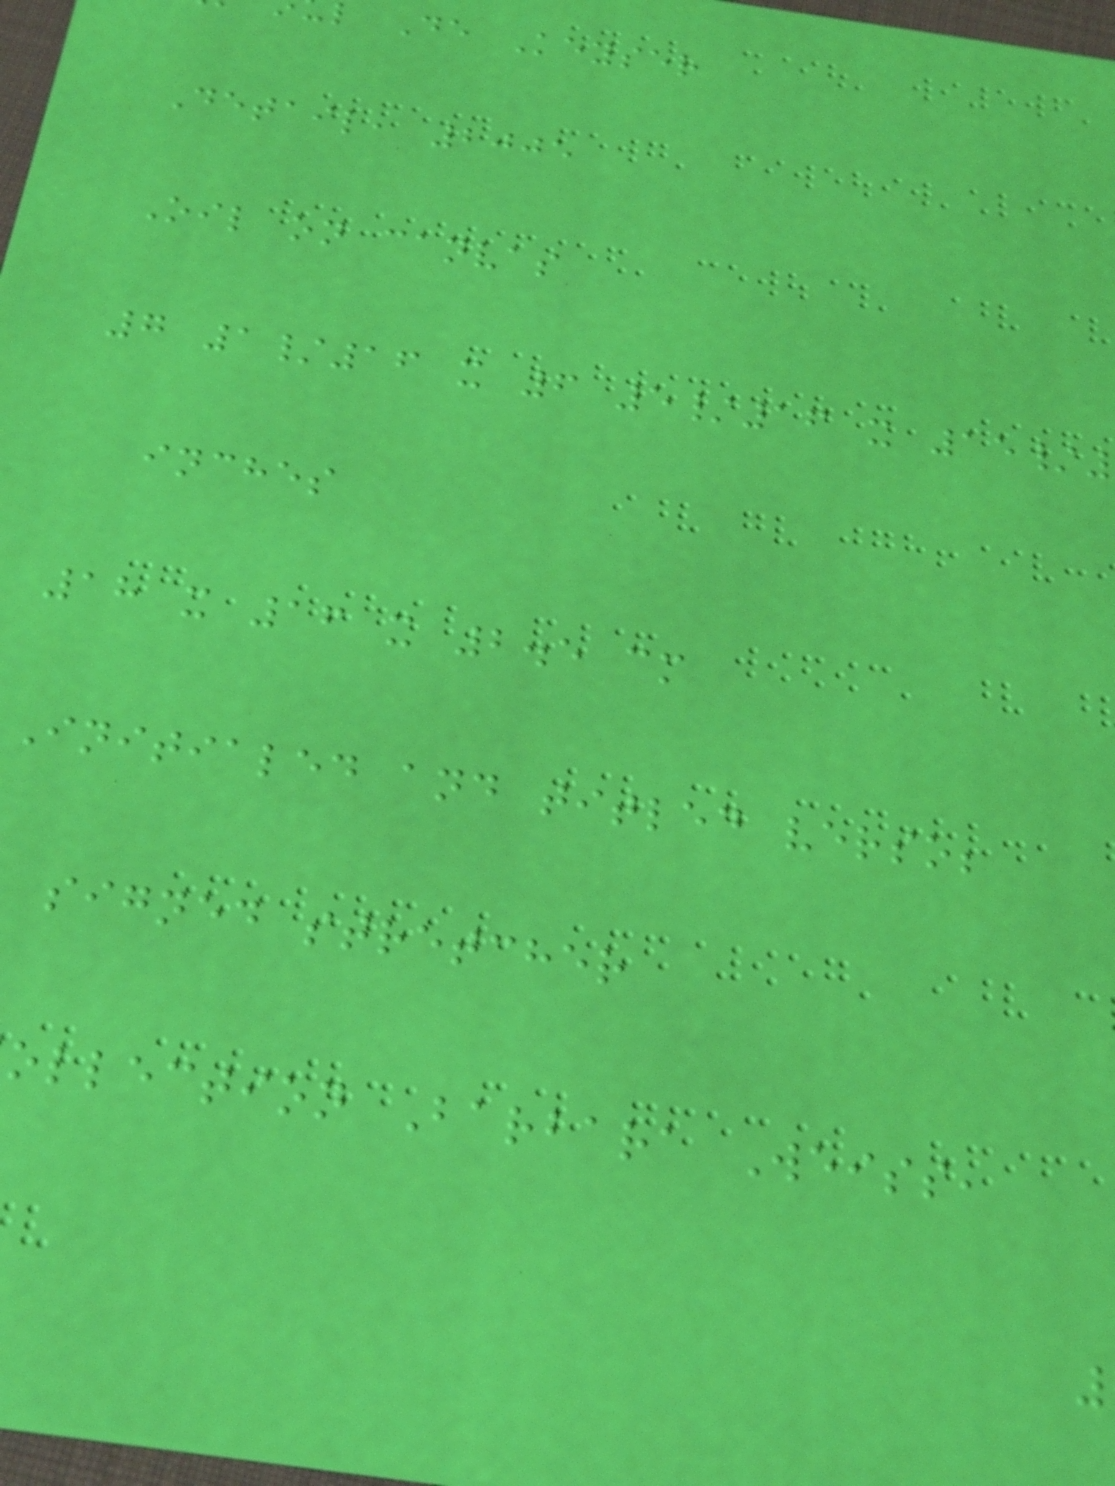De Keyser
Detail, 2005
Oil on canvas
7 1/16 x 6 5/16 x 15/
inches
18 x 16 x 2.5 cm
Initialed and titled verso;
signed stretcher
ollection Barbara Weiss,
